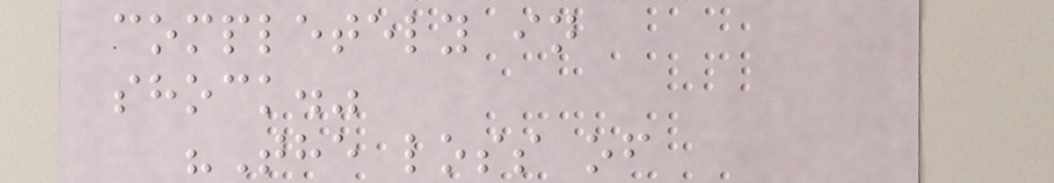completely in
shock."
"The loss of
